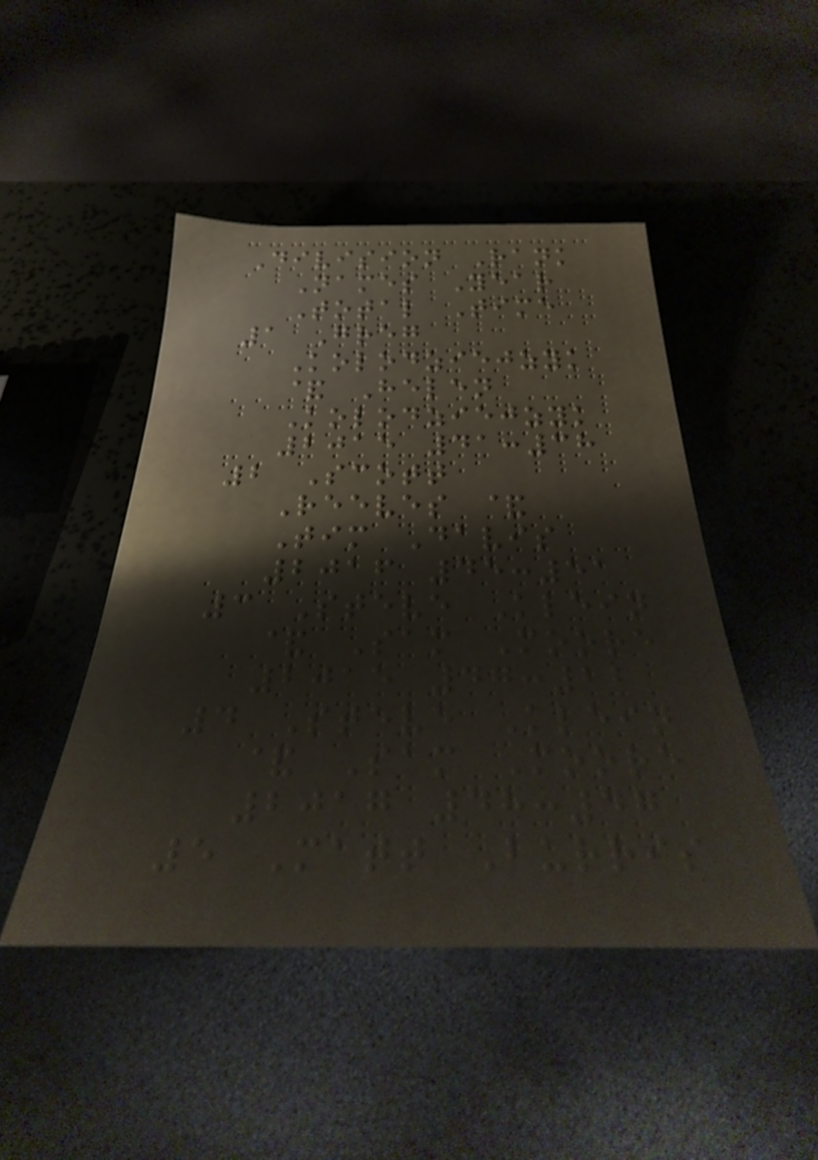Division Rank
Names Year
Total Time
1 Greg
Kolodziejzyk
& Helen
Kolodziejzyk
2015 41:38
2 Scott
Reeves &
Tim Davis
2016 45:51
3 Steve Klein
& Sam Moore
2015 47:22
4 Steve Klein
& Sam Moore
2017 48:47
5 Matt Burris
